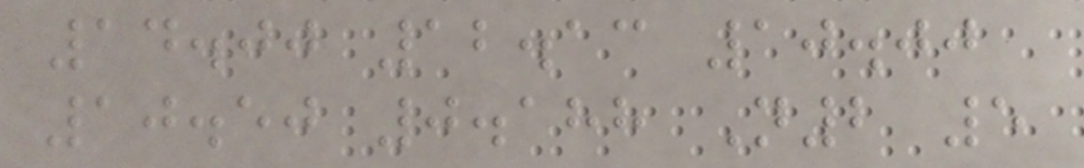14.00 12.13 10.00
10.50 0.188 N2 5
